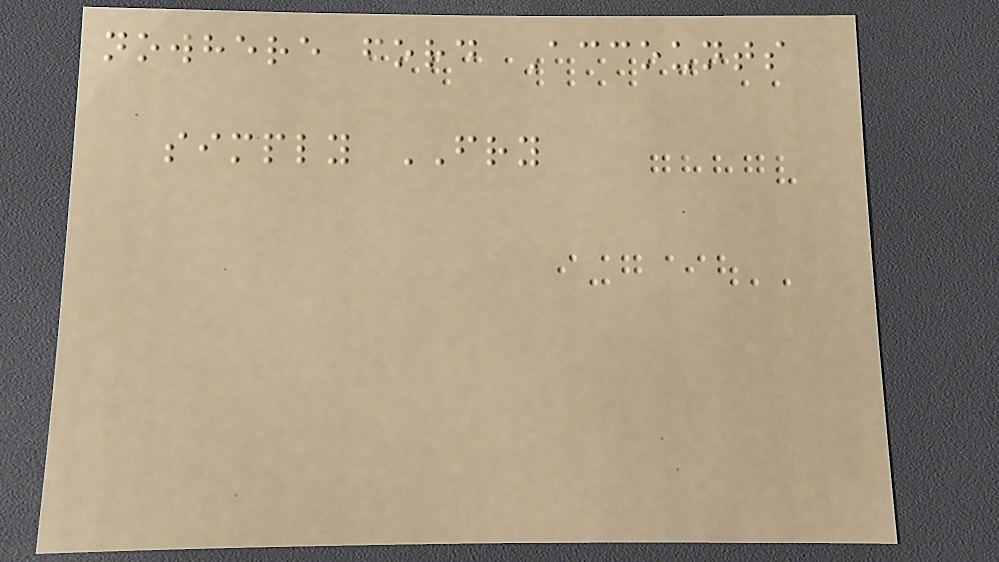nowhere ford Accounts
simply FRY
